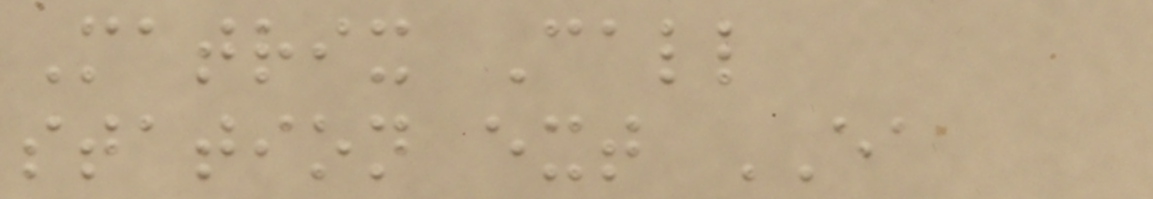Matrix Call
station ext EA
